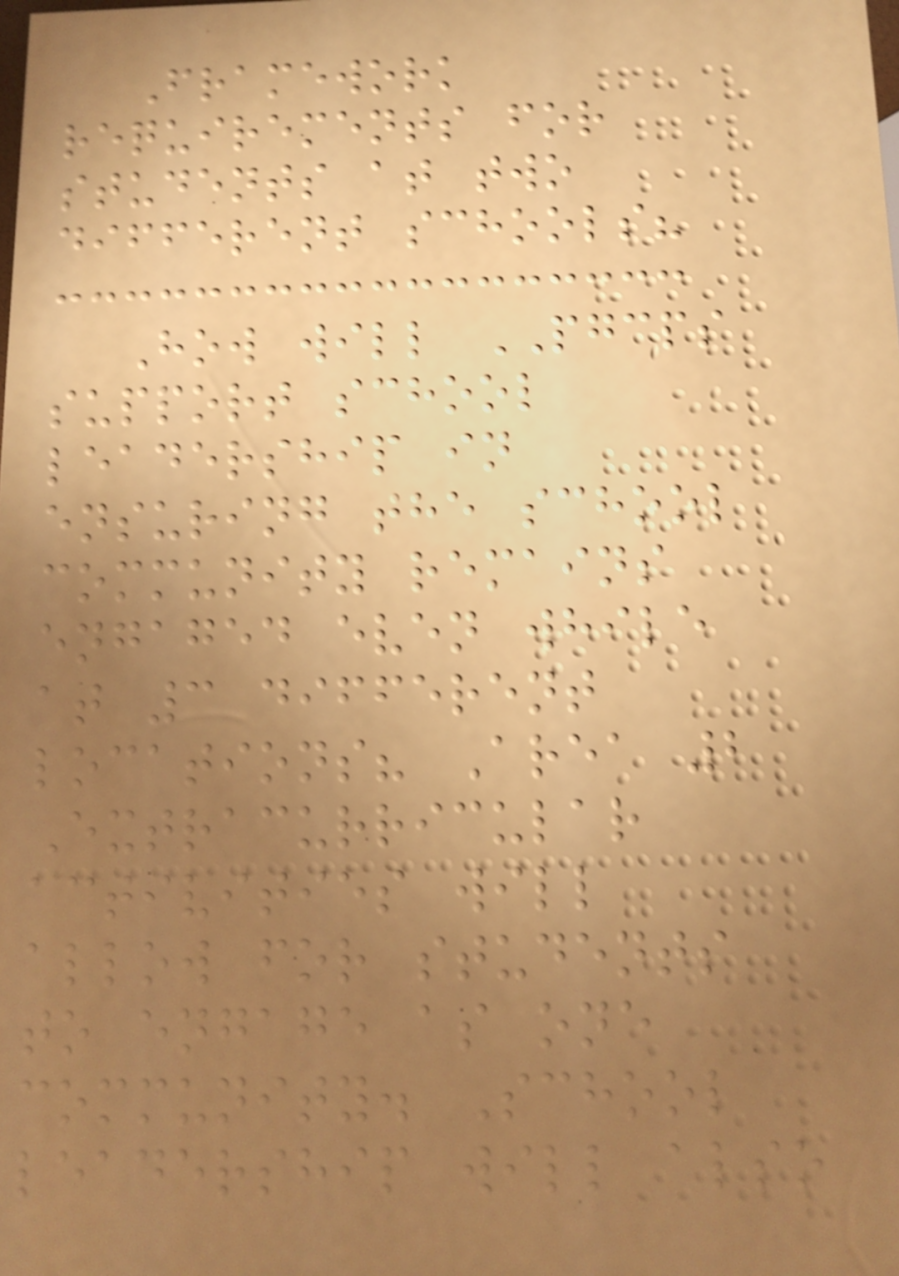Framework
requirements for
students at two
different schools?
How will PGCPS
support school
leadership in
ensuring the school
community remains
engaged even while
at 3 different
locations? Area 2
Extracurricular
activities will
allow for students
to engage as one
community. School
leadership will also
